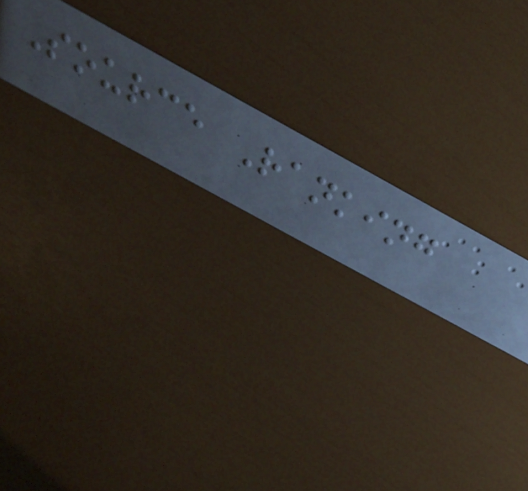Source Ranking
